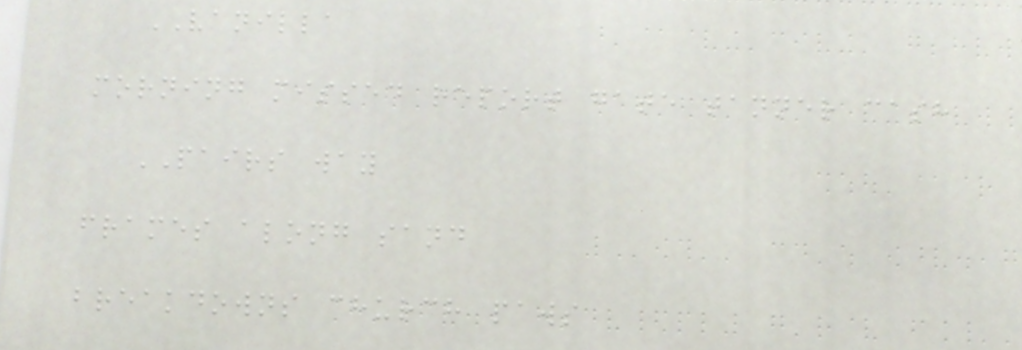VANILLA
morning missed report gate tanner cash
PAIRS way
frames along sand
breakdowns church paws
